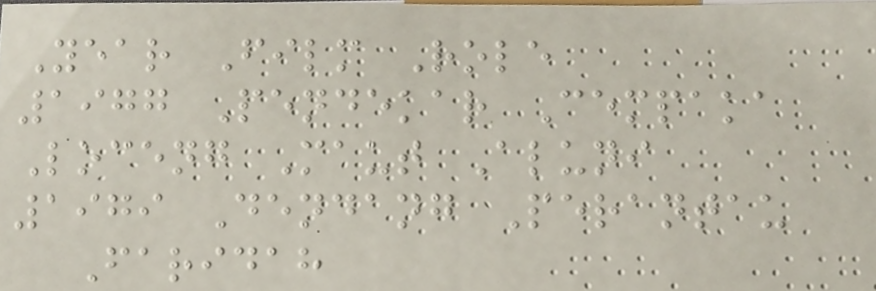Year Film Role
1977 Pendekar Cempaka
Loceng Maut Aluni
1979 Dendang Perantau
Faridah
